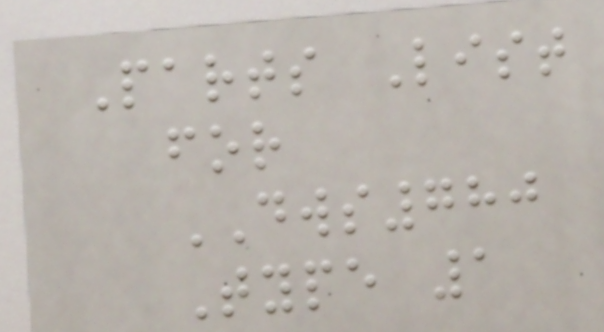Parts List
for
DWS780
Type 1
